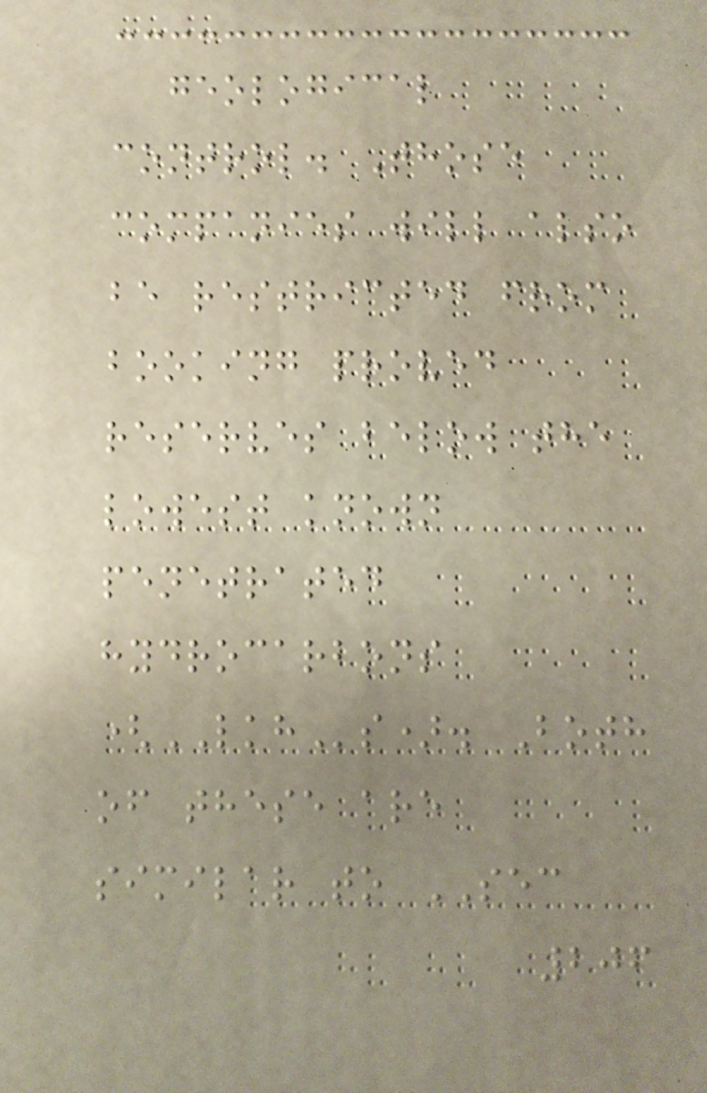geological
control. Those
companies will also
be restricted from
booking proved
reserves below the
lowest known
penetrated
hydrocarbons
(LKHs). Both
of these are
similar to SEC
206
